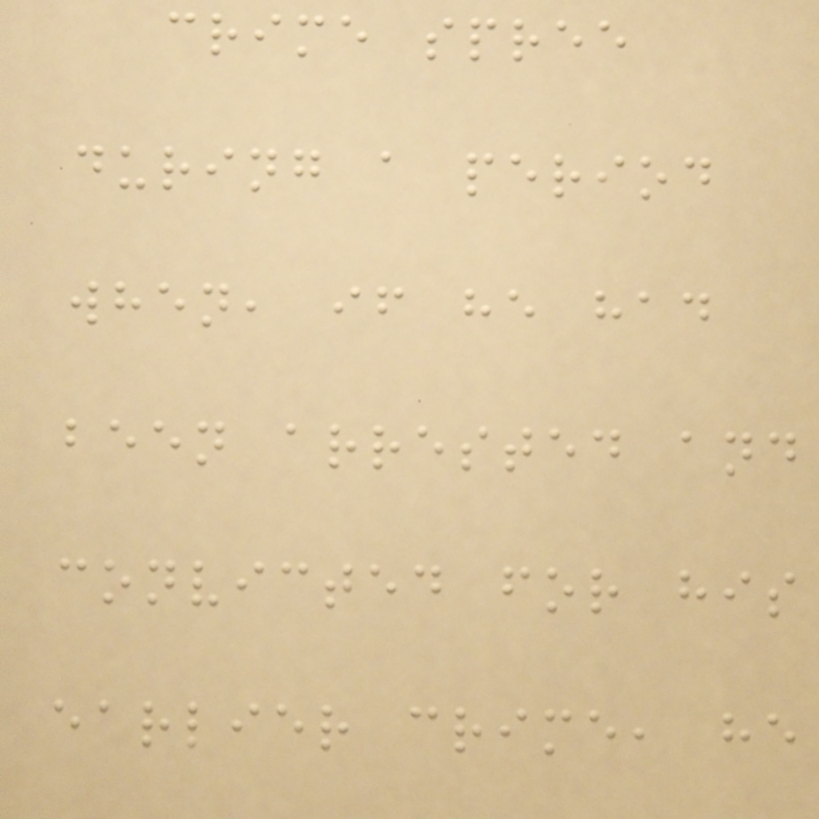crime spree
during a period
when, if he had
been arrested and
convicted for his
earlier crime, he
